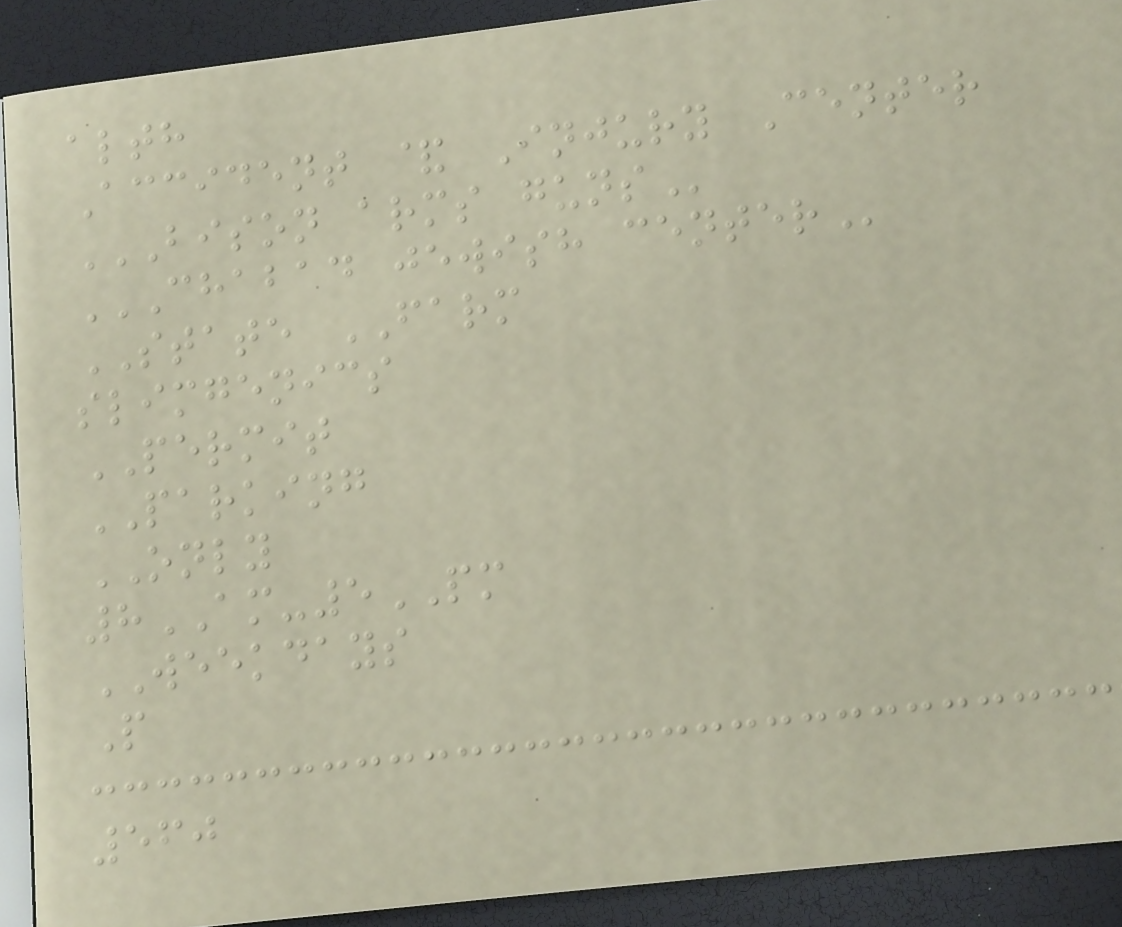alth
Accident & Injury Center
BISON ARMS GUNS
CHABAD JEWISH CENTER
STATE FARM
slimgenics
PERMIT
PARKING
ONLY
8AM-5PM
WEEKDAYS
P
560
